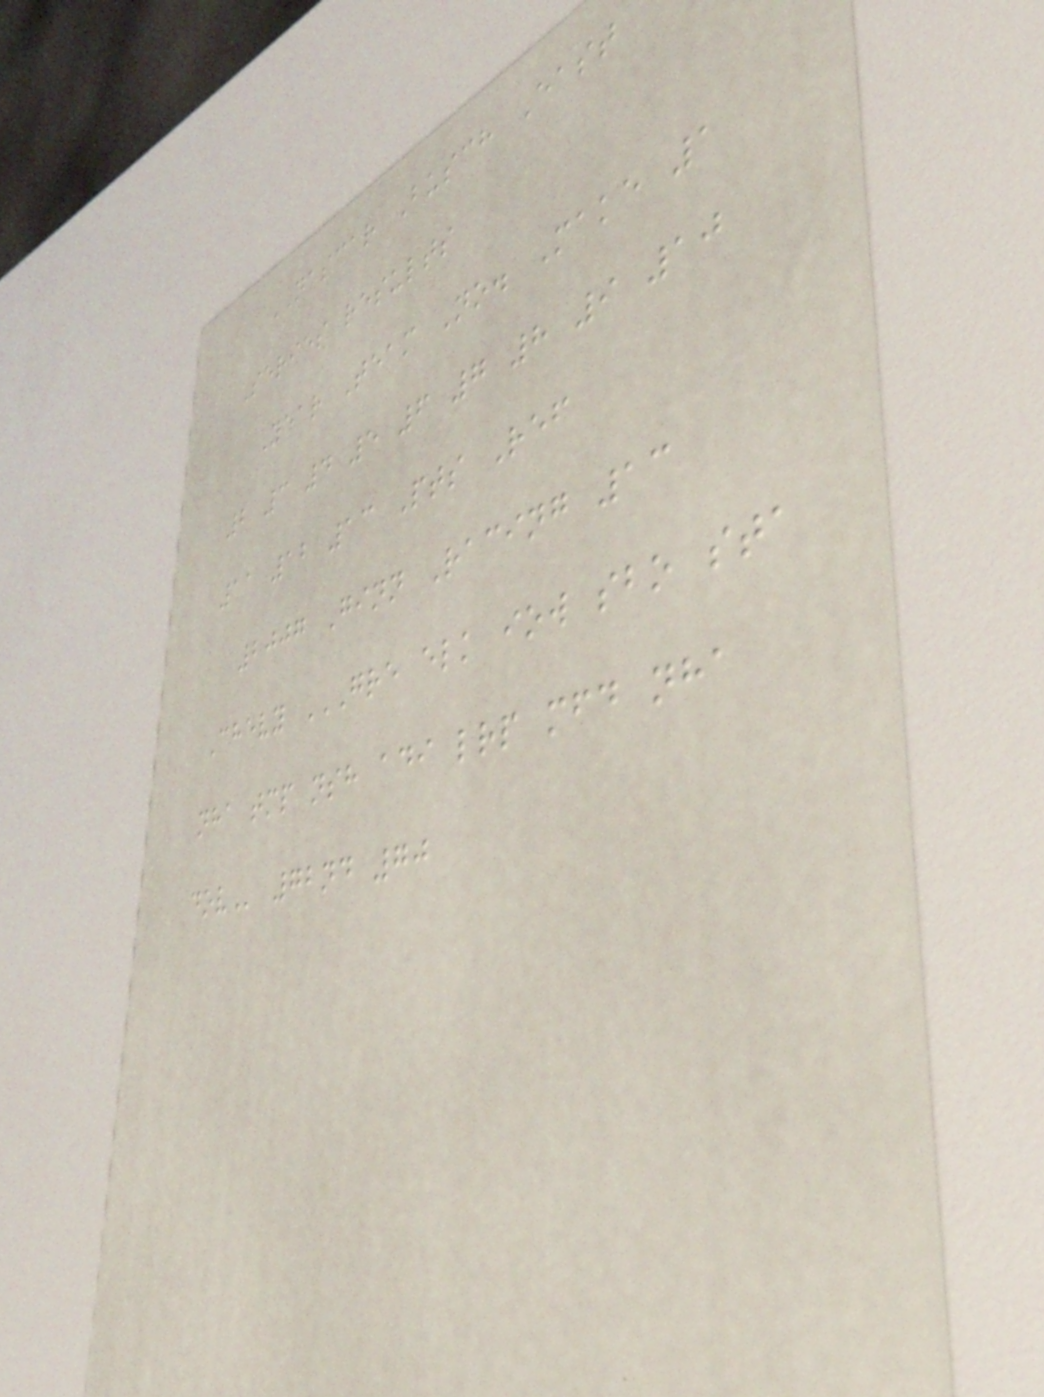NASCAR Busch East
Series results
Year Team No. Make 1
2 3 4 5 6 7 8 9 10
11 12 13 Pts Ref
2007 Ginn Racing 13
Chevy GRE ELK IOW SBO STA
NHA TMP NSH ADI LRP MFD NHA
DOV 72nd 70
